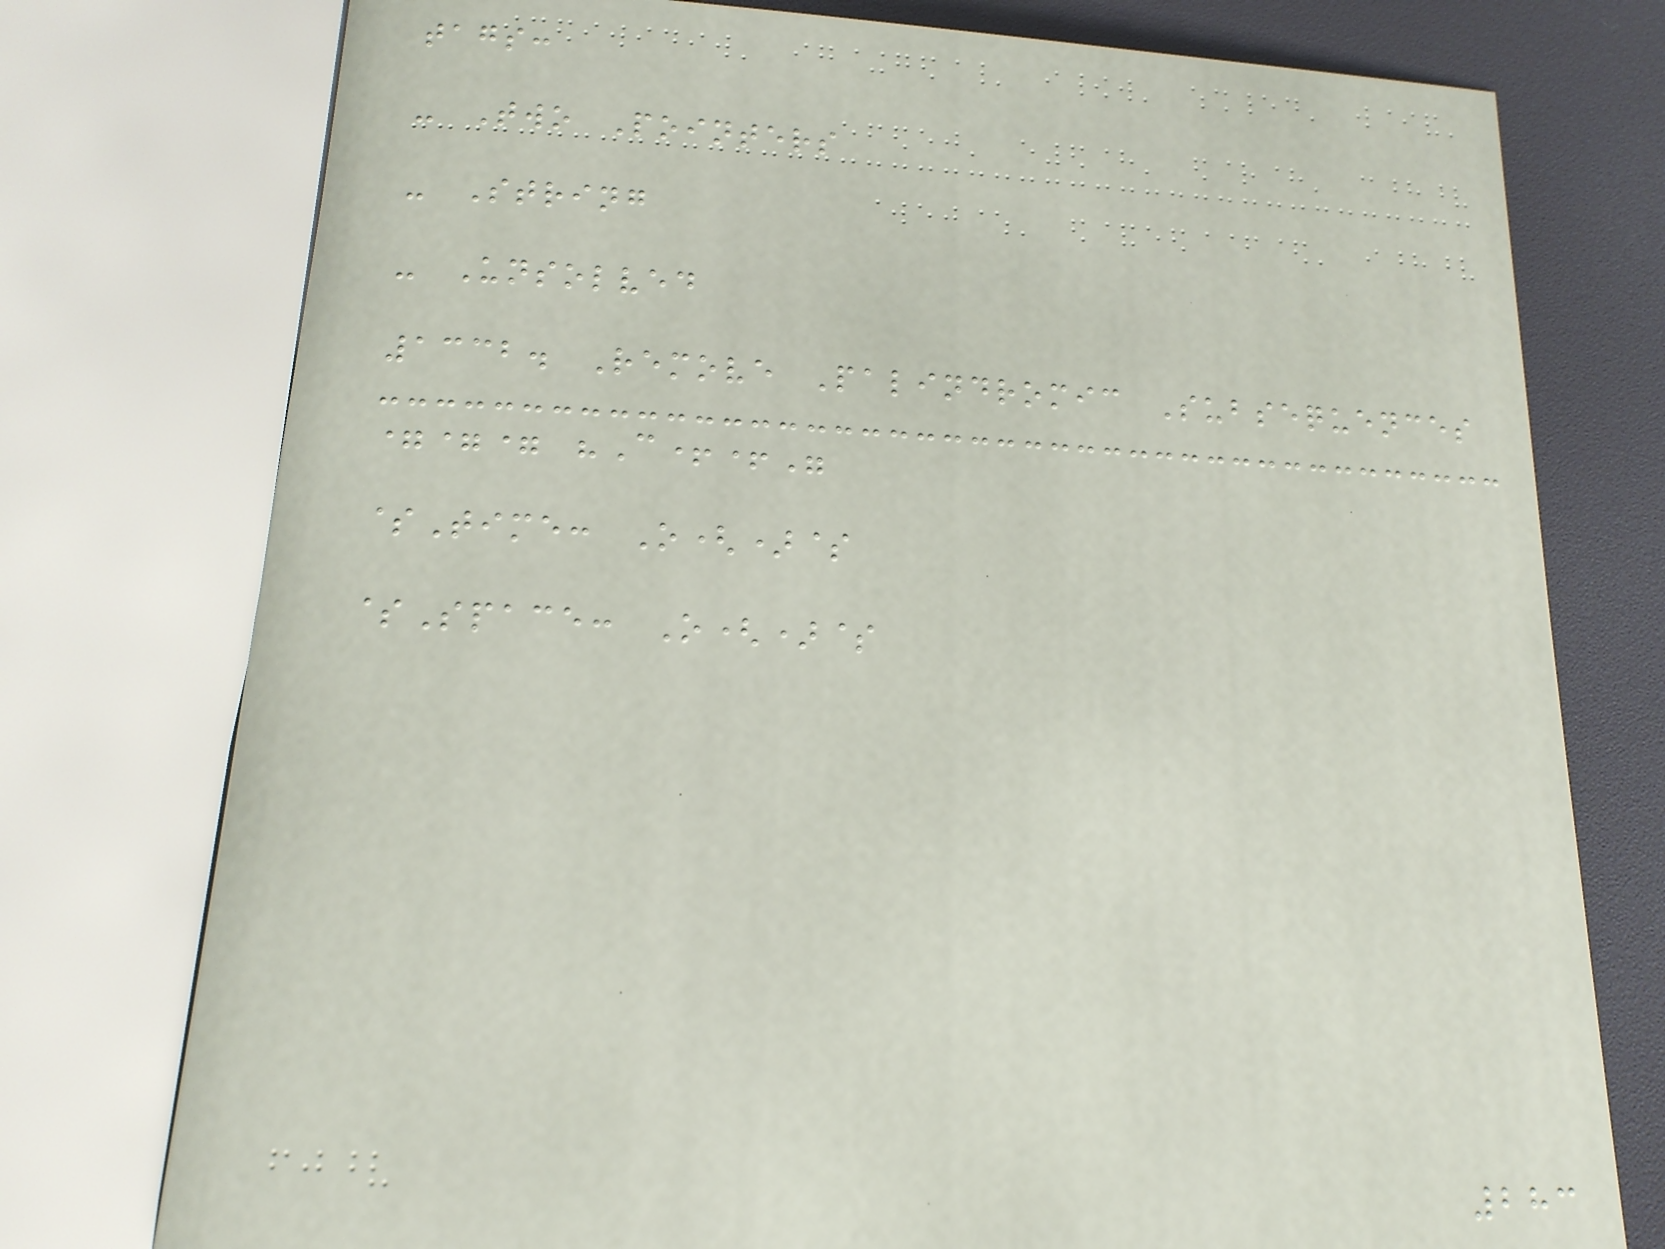tags:
- Two Pointers
- String
- Unsolved
1332. Remove Palindromic Subsequences
=== "C++"
$Time: O()$
$Space: O()$
283
